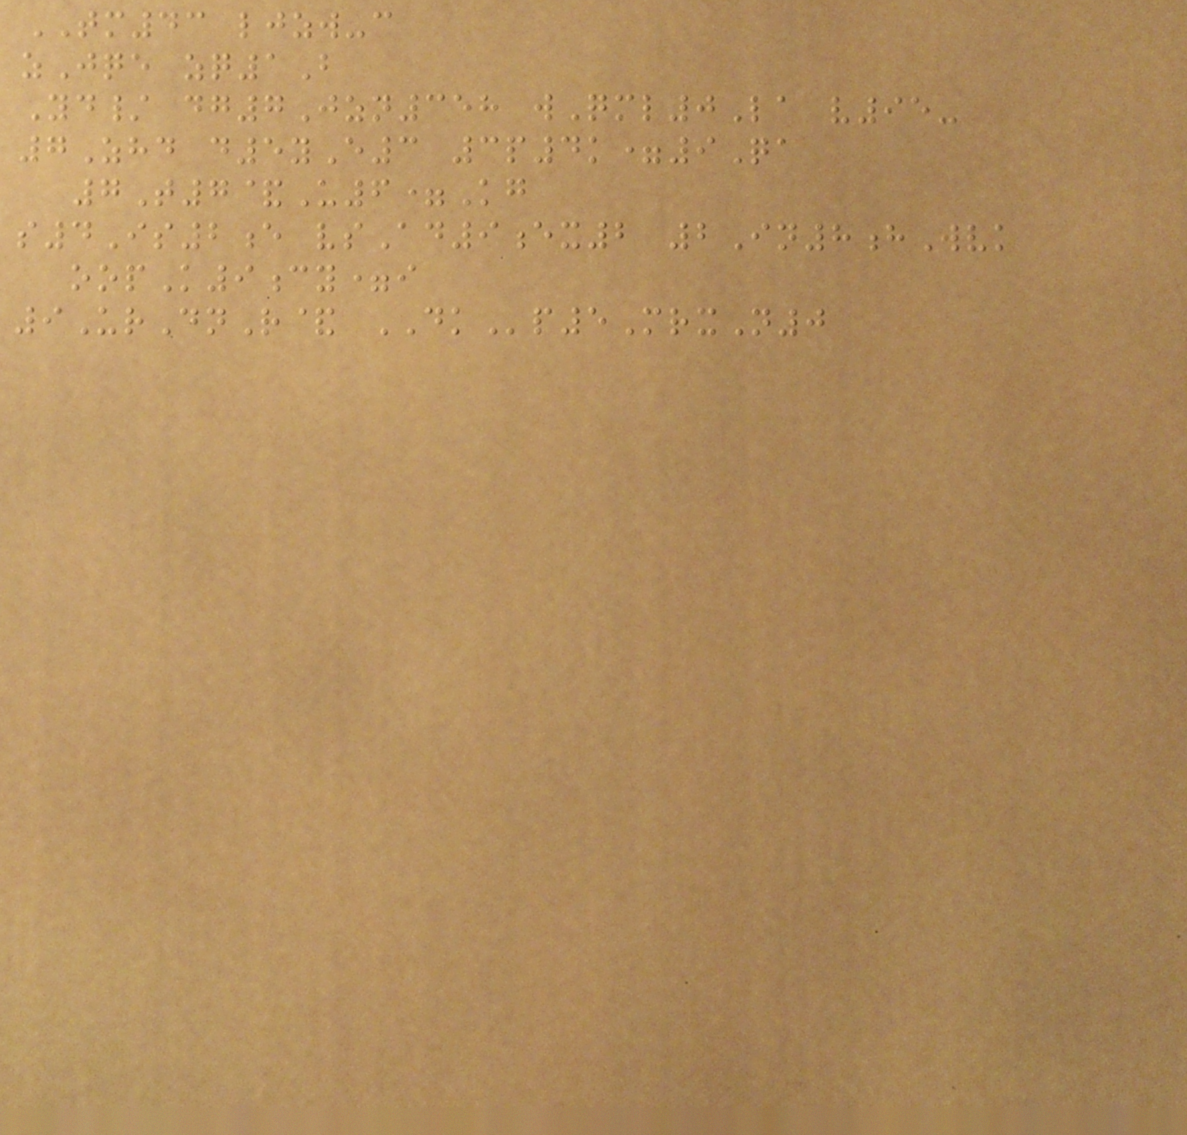TM43 ljzw-c
zJqe zq1B
Yd/ dg7Jzn358 wQml0La v95-
7Zhd d5yE3 3p4k=9Qa
7T7&U6=Kg
s4Is2e vsAd9ex2 2In8hWvk
oopK9cy=i
9UrDnR& DKp5MrxN0
